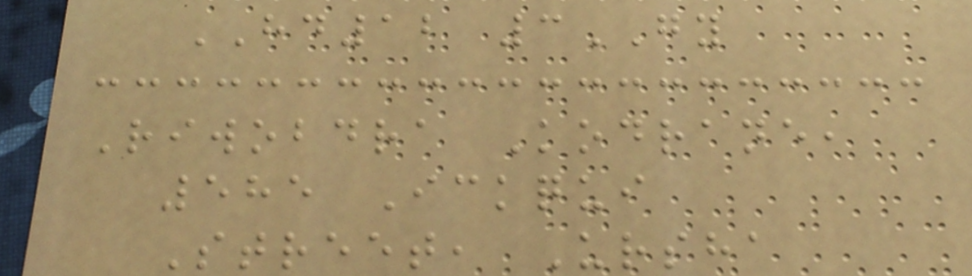HD12 3GY
Riwobdra Kodrane,
585 Ickqui
Street, Ursha
